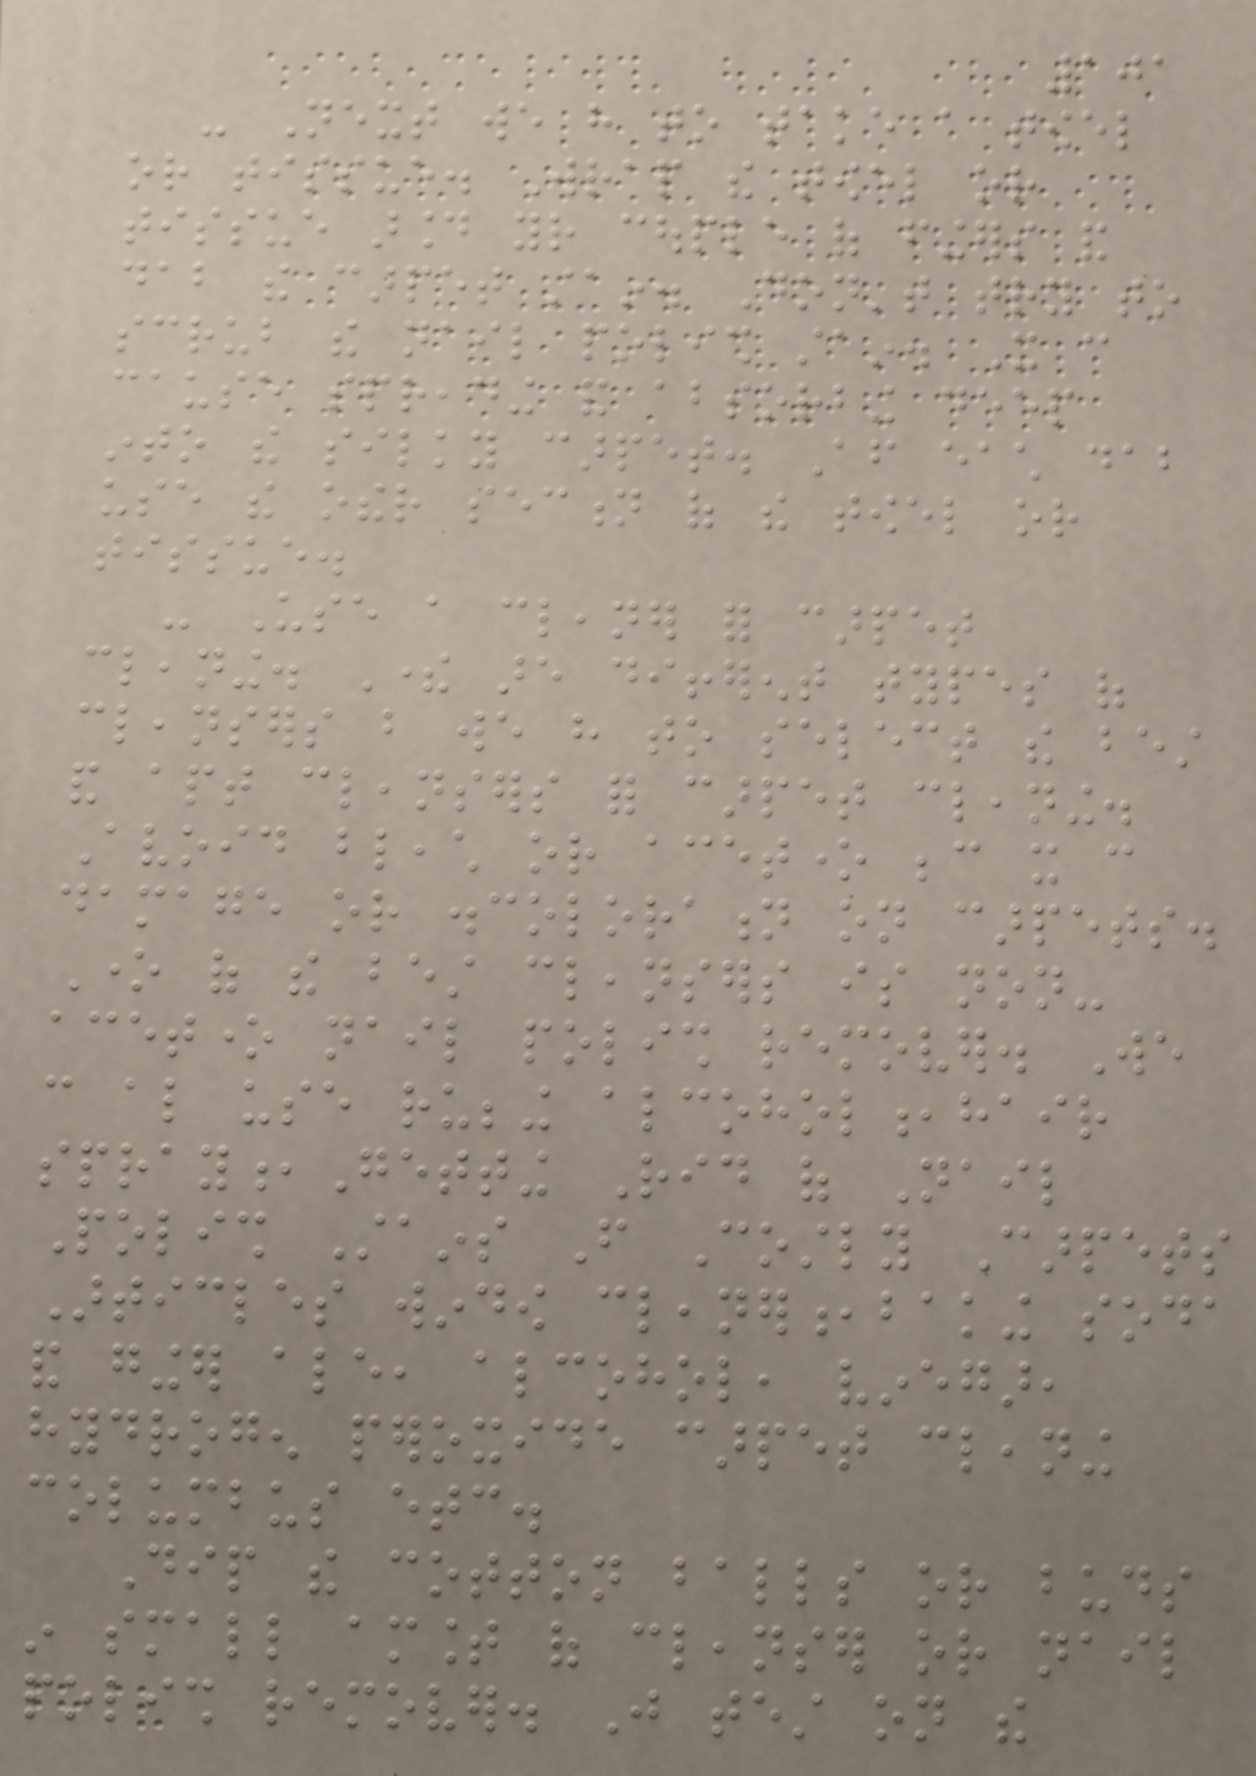101
- Next we have to take a towel
or tissue. Wrap the towel or
tissue around your couple of fingers and
dab the carpet stain. Don't try to
scrub the nail polish stain. It can
cause spreading and absorbing deep
into the silky carpet. After each dab
use the other section of the towel or
tissue.
- Use a cleaner for carpet
cleaning. There are different types of
cleansers but we have to select the best
and apt cleansers for carpet cleaning.
Avoid bleach or acetone because it can
damage or discoloration on carpets.
One of the best cleansers is non-
acetone nail polish remover. We
can also use rubbing alcohol,hair
spray,Getting Rid of Nail
Polish Stains From Costly Carpets
Articles window cleaner,baking soda
and ginger ale, alcohol, vinegar,
hydrogen peroxide carpet cleaning
columbus etc.
Dip the cotton balls or buds
in small amount of cleanser or nail
polish remover. Just test on the
